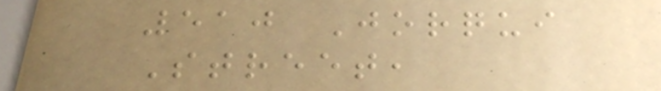510 Jorqui
Street,
